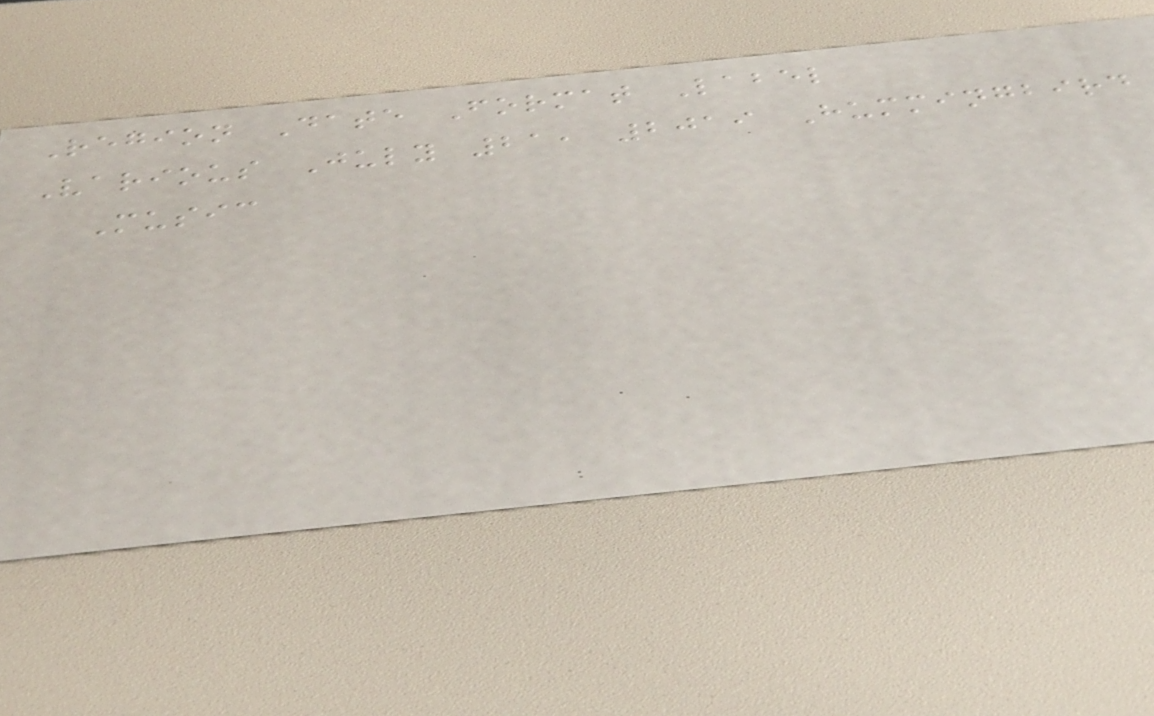Region Date Format Label
Various July 21, 2019 Hummingbird
Music
